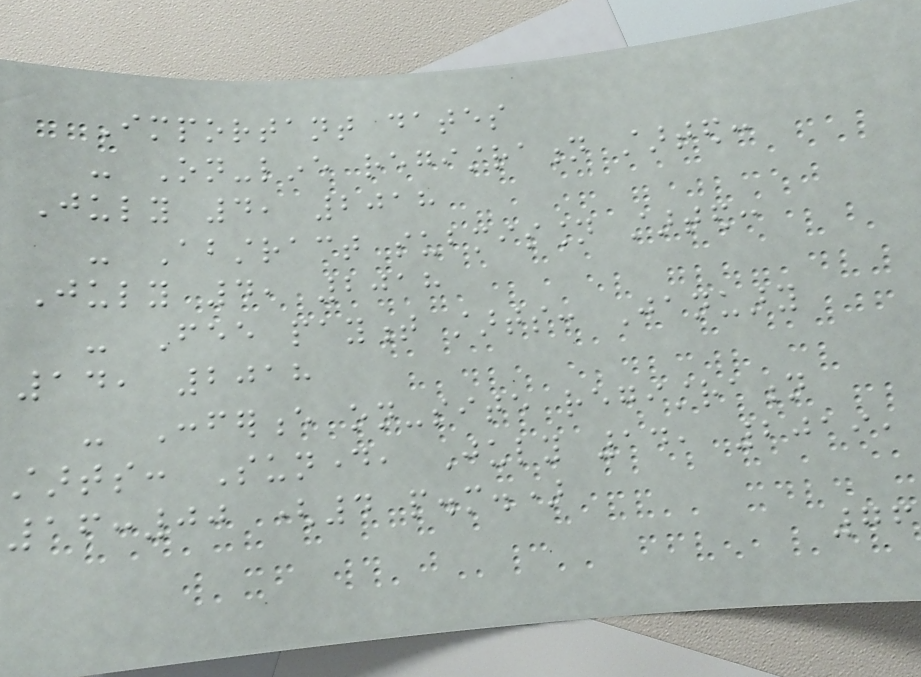Important dates
- On-line registration started:
July 4, 2018
- Abstract submission started:
July 4, 2018
- Fee payment starts: January
14, 2018
- Conference on-site registration
starts: Sunday, July 14, 2019,
16:00 (4 p.m.)
76
